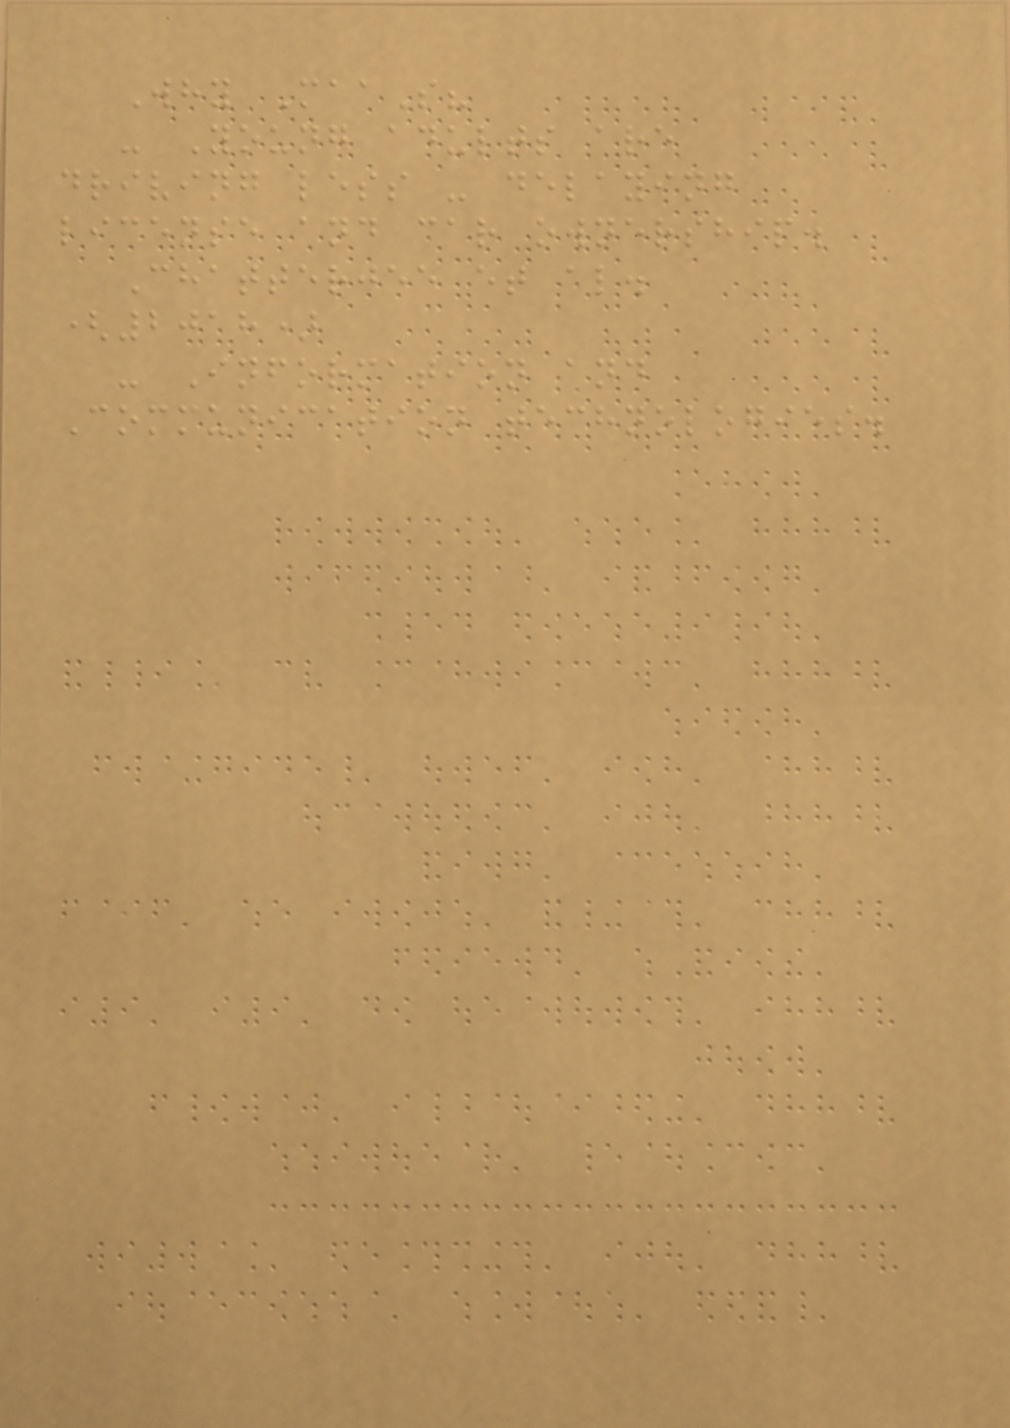Why MaaS?
- Young adults are
driving less - delaying
license and car ownership.
Chatterjee et al.
(2018)
- Information and
Communication technologies.
